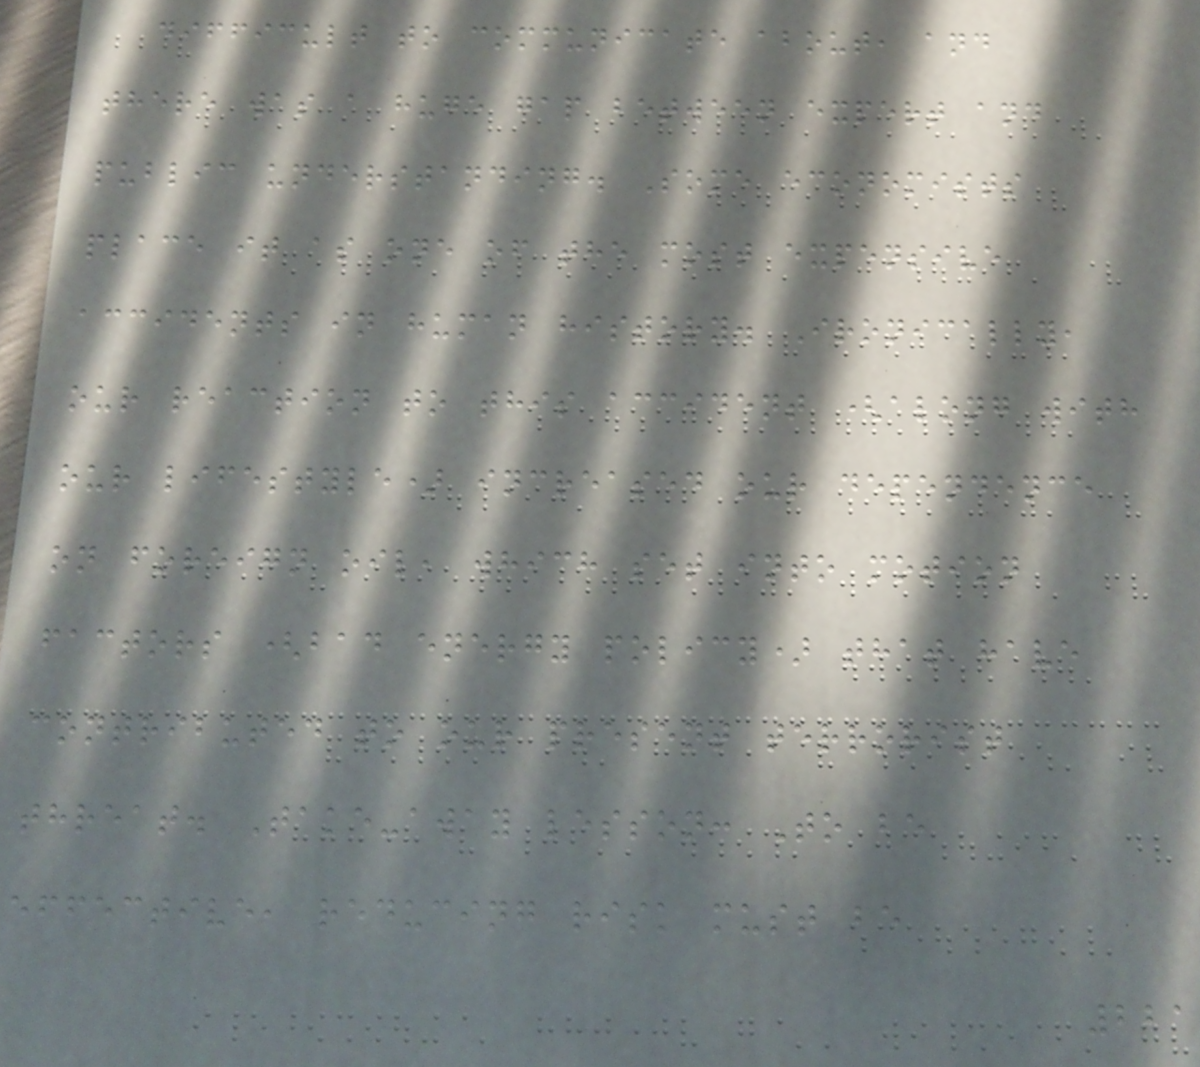difficult to communicate about, and
there was a huge gap between expert and
public understanding. Some economists
place it as one of the most expensive
accidents in human history. Ironically,
our reaction to this accident (along with
our lifestyle) increased our dependence
on foreign oil, which set into motion
factors (bad energy policy) that have
contributed to our present terrorist
threat. Take-away lesson: To be
effective, reducing risk must be
221
